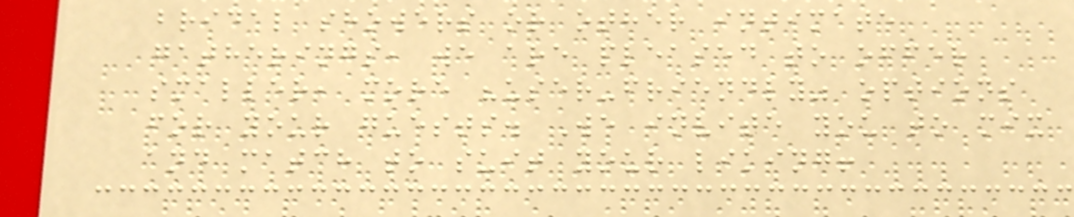bridal showers or other intimate
gatherings, we are pleased to offer
smaller, more "user-friendly" options
for your guests. We invite you to mix
and match to suit your liking!
